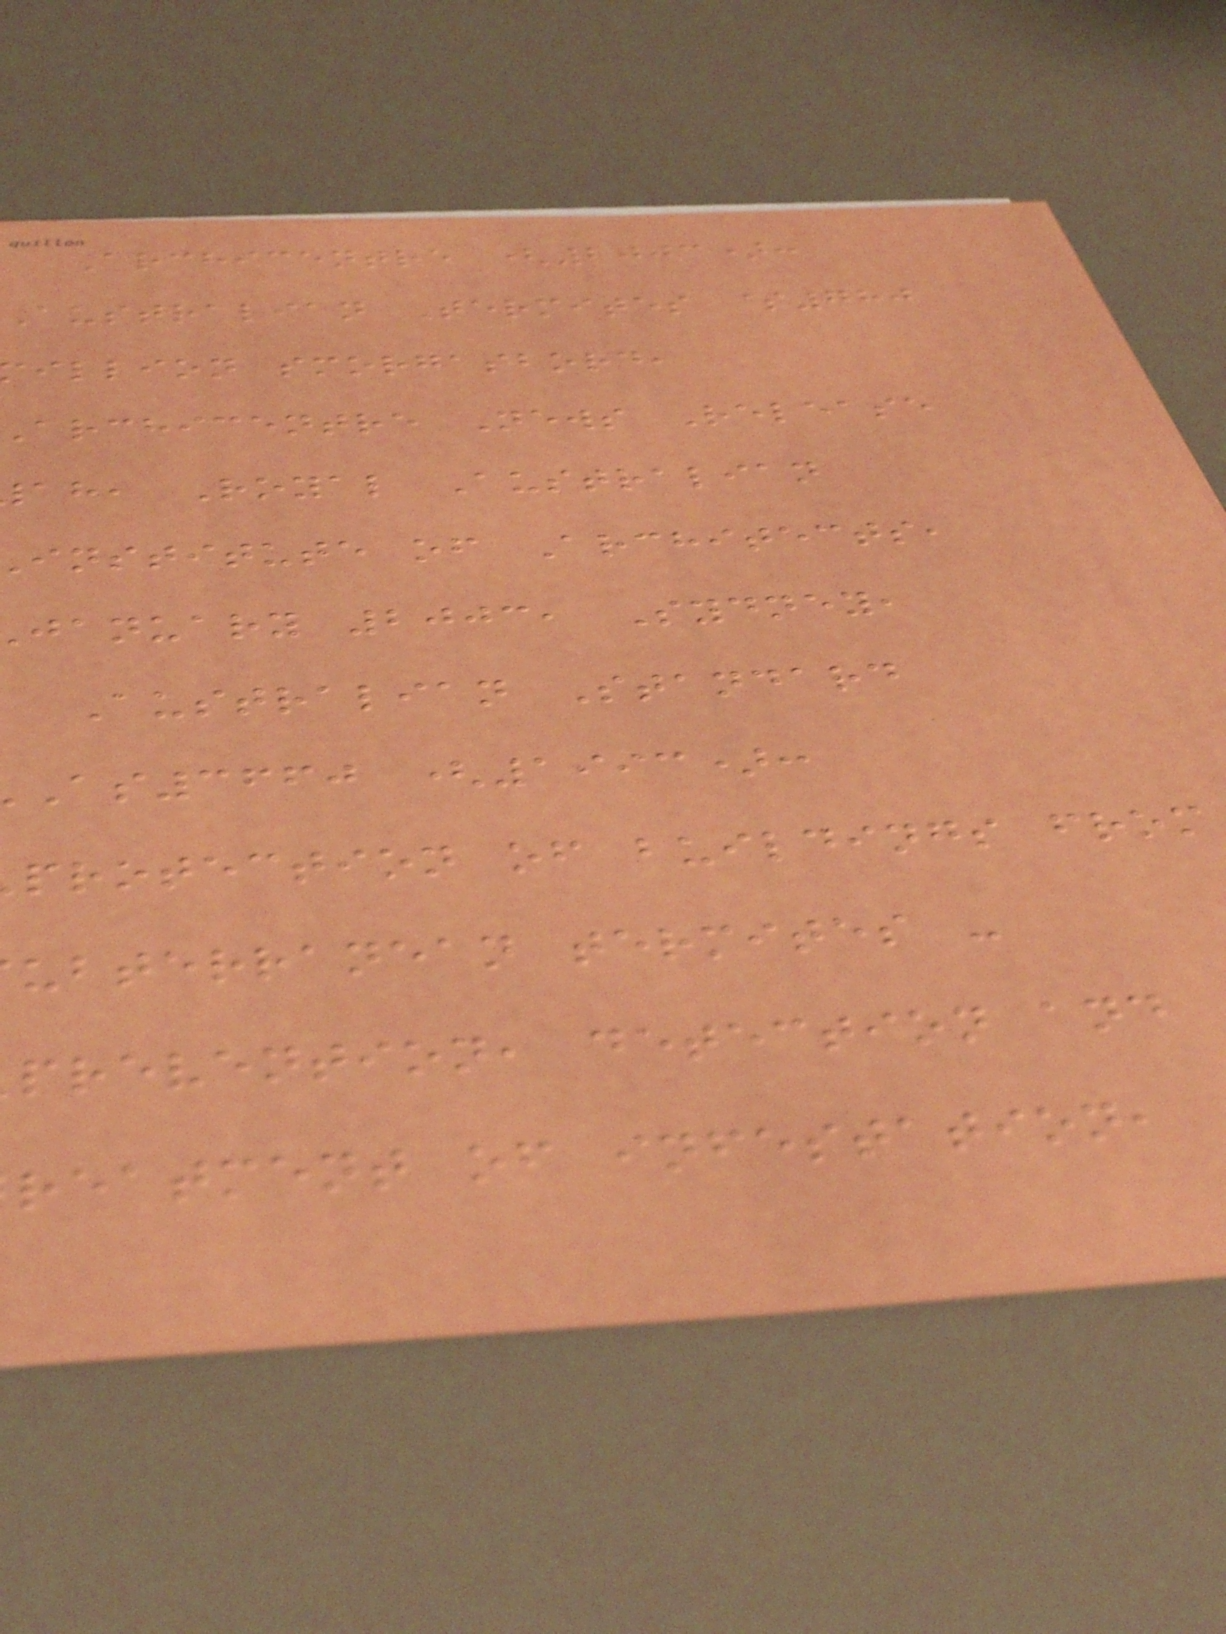Archicentre (2003):
Australian Termites $780
illion smorgasbord,
archicentre News Release
ah, Royal Australian
institute of Architects,
january 2003, Sydney,
Australian Standard
as3660 (1993):
protection of buildings from
ubterranean termites -
prevention, detection and
reatment of infestation,
